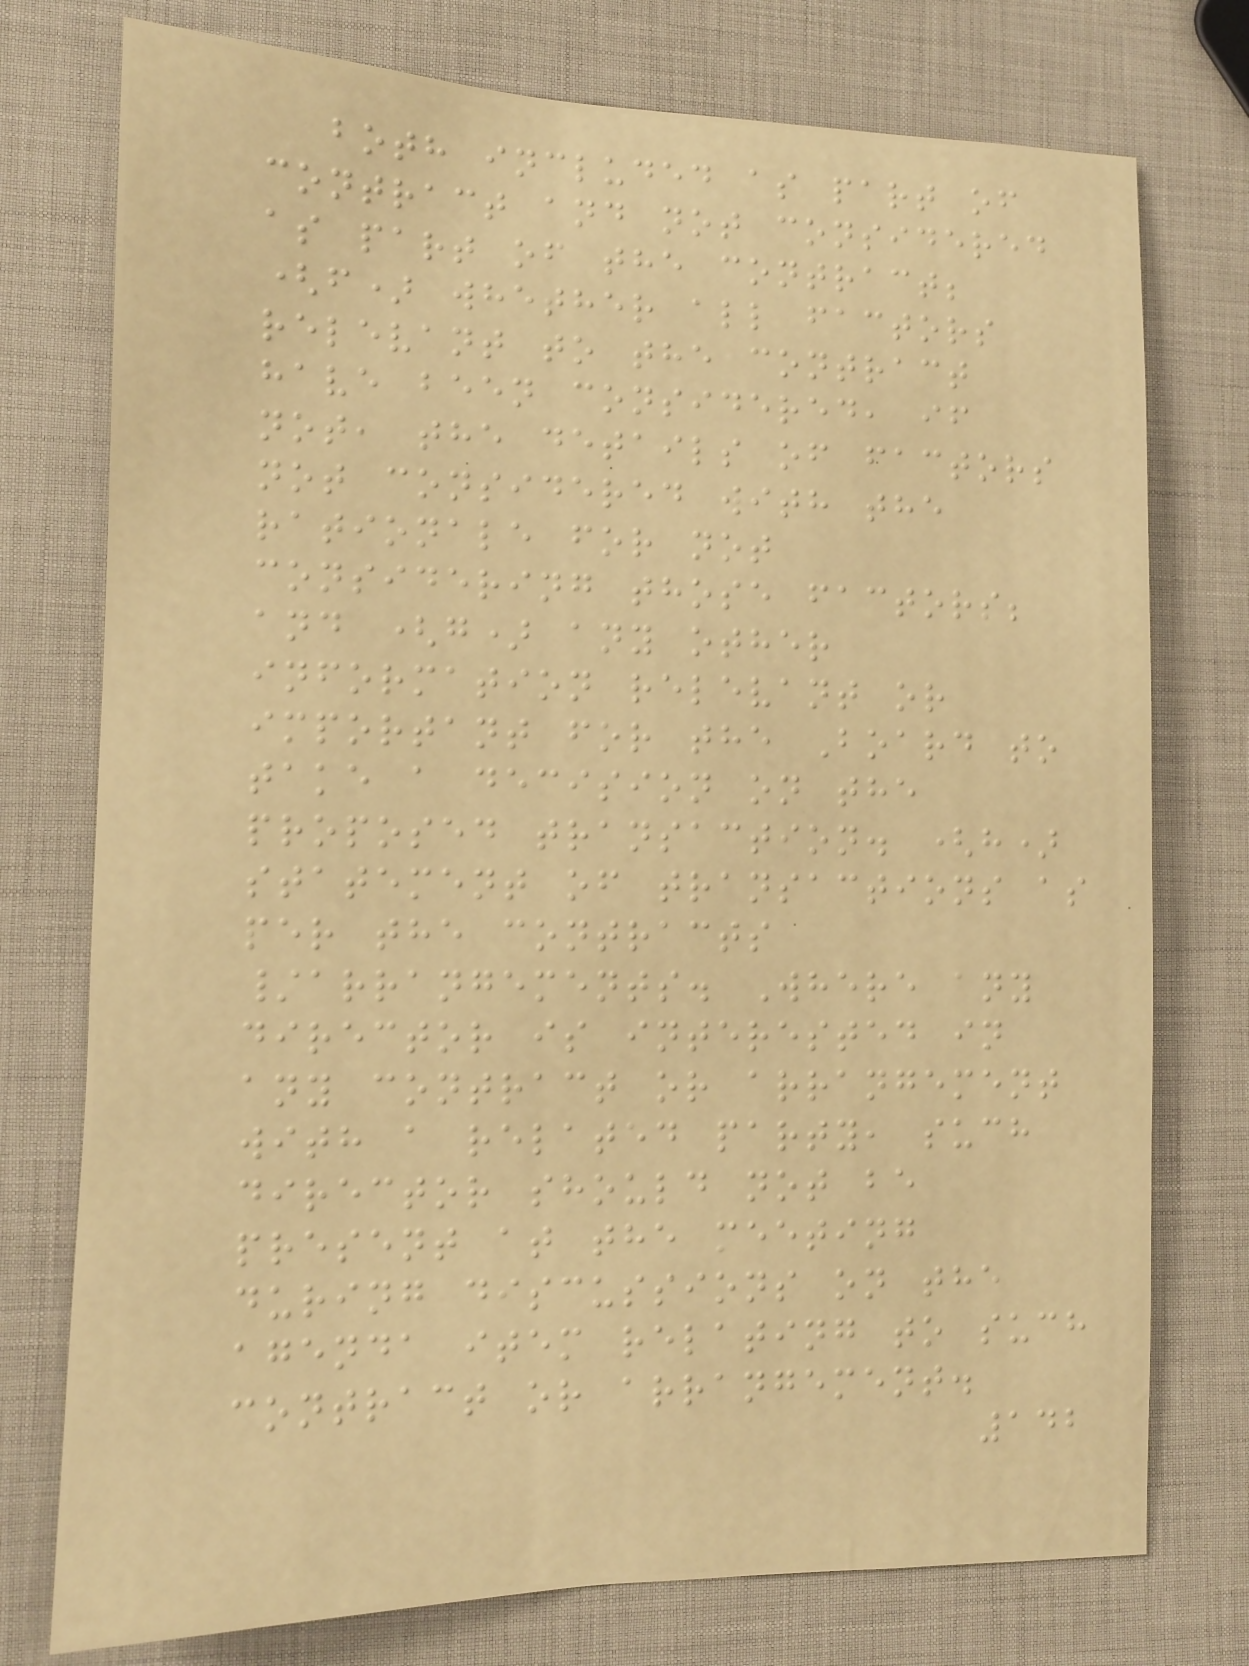both included as part of
contract and not considered
as part of the contract;
(f) whether all factors
relevant to the contract
have been considered, if
not, the details of factors
not considered with the
rationale for not
considering those factors;
and (g) any other
information relevant or
important for the Board to
take a decision on the
proposed transaction. (h)
statement of transactions as
per the contracts
/arrangements. Where any
director is interested in
any contract or arrangement
with a related party, such
director should not be
present at the meeting
during discussions on the
agenda item relating to such
contract or arrangement.
142
